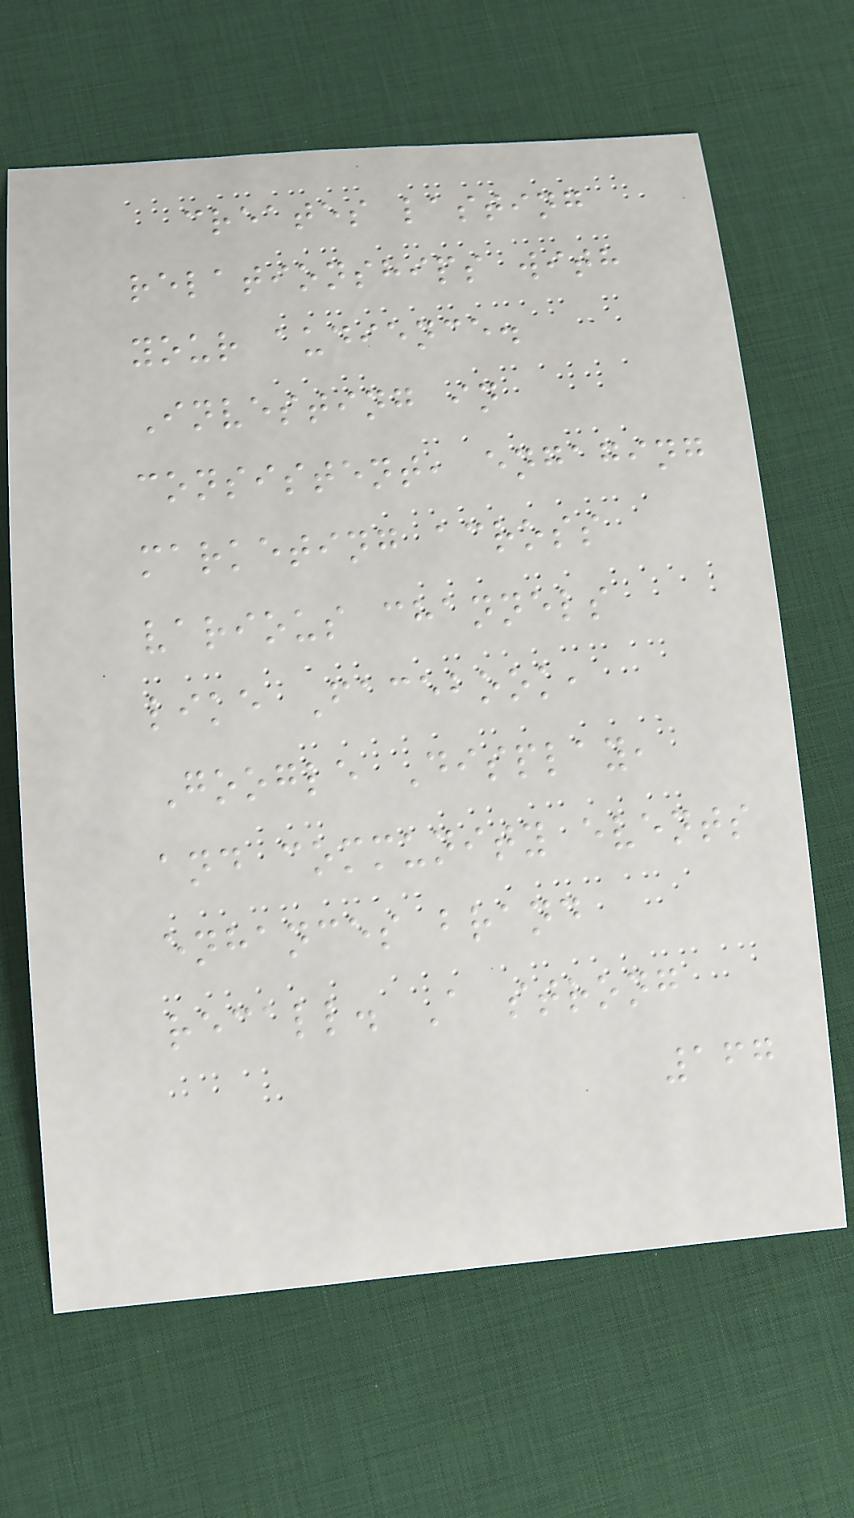creates lasting
relationships with
your audience.
Investing in
consistent, engaging
marketing across
various channels
like Facebook,
Google Display,
and community events
enhances brand
recall. A strong
167
